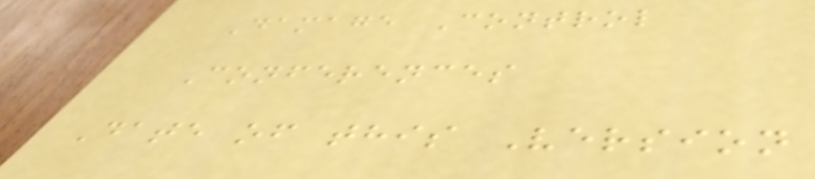Damage Control
Conferences
Date of this Version
